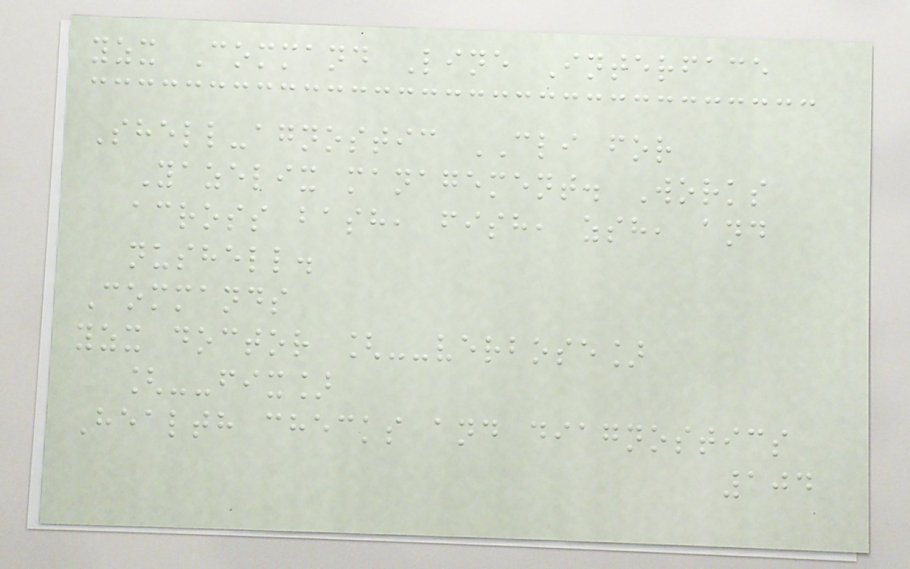yzx Command Line Interface
Shell-agnostic CLI for
Yazelix management. Works
across bash, fish, zsh, and
nushell.
Commands
yzx doctor [--verbose]
[--fix]
Health checks and diagnostics
104
